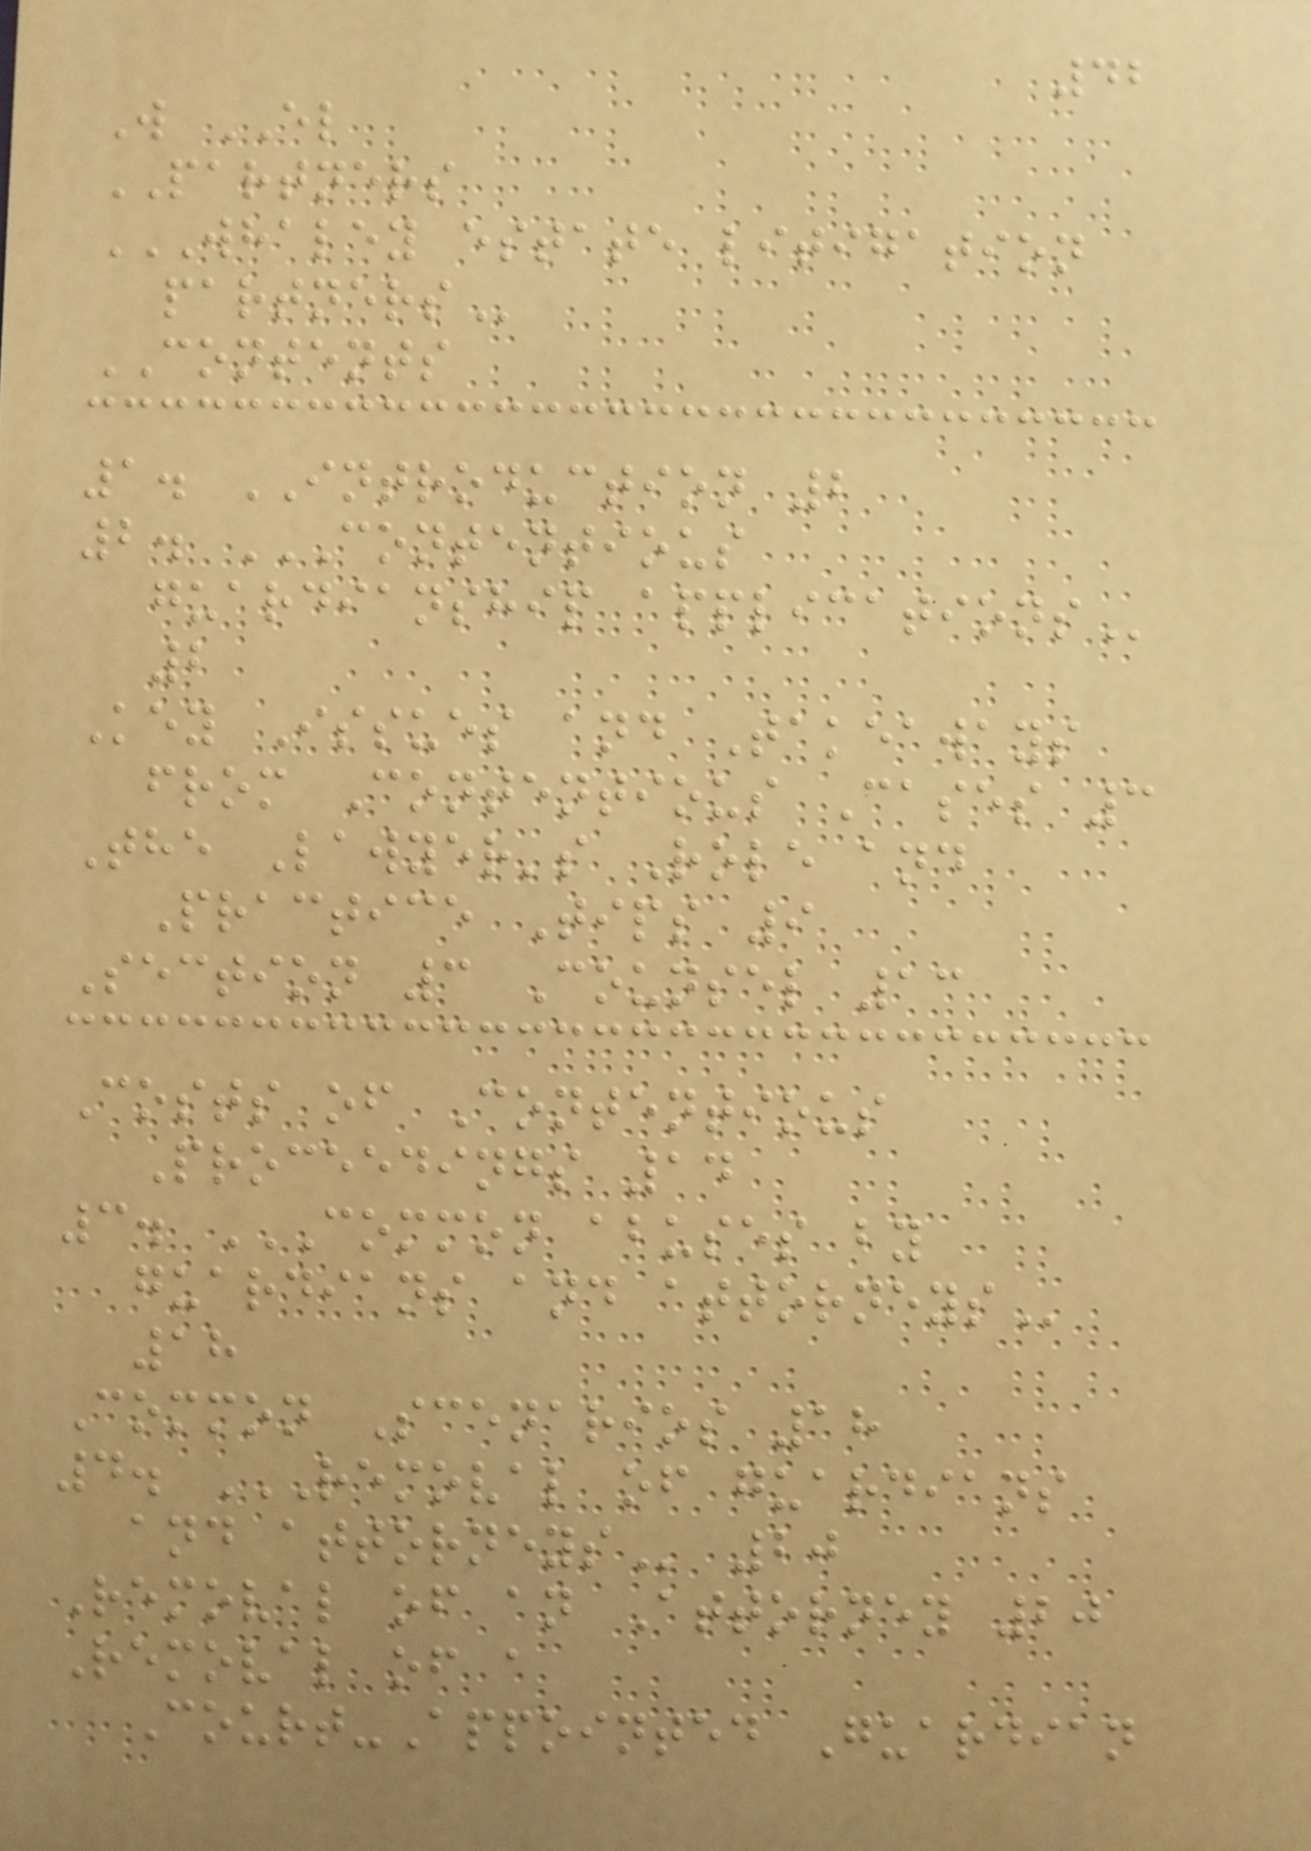42
W EL
PARTNERS
WHALEY ESTATE LITIGATION
PARTNERS
CONTENTS
1. INTRODUCTION 2
2. CONTENTIOUS
GUARDIANSHIP APPLICATIONS
2
Key Issues and Takeaways
from Contentious Cases 3
The Lawyer's Role and
Practice Tips 9
Section 3 Counsel 13
Costs of Contentious
Proceedings 14
3. COMMON ABUSES BY
GUARDIANS AND ATTORNEYS
18
Common Scenarios 18
4. REMOVAL OF GUARDIANS
AND ATTORNEYS 20
Removal of an Attorney 20
Removal of a
Court-Appointed Guardian
